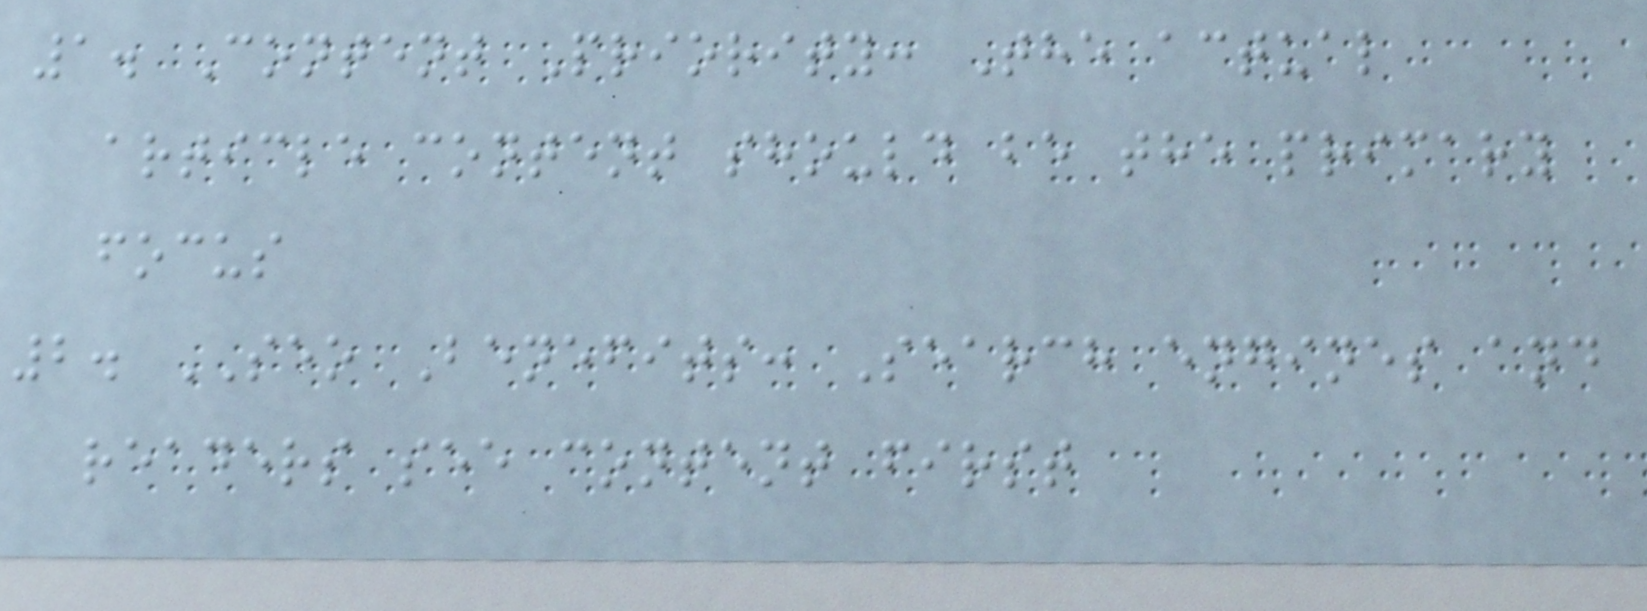1. Content Priority: The actual
article content should be the primary
focus
2. SEO Benefits: Search engines and
readers see content first
